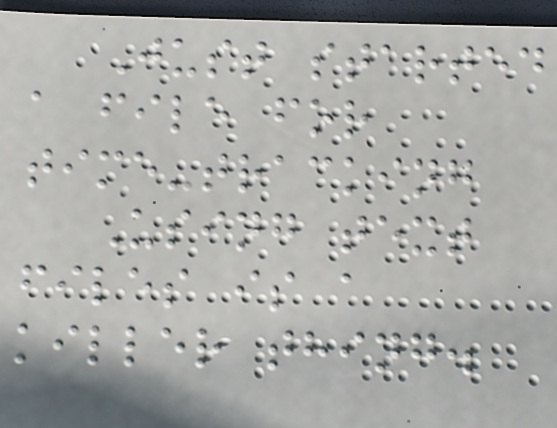Just started
a file for
time-tracking
Using text
files is a
killer thing.
